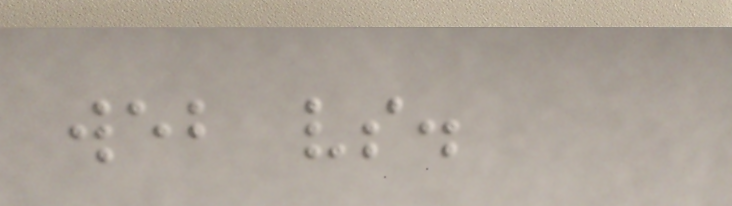web vs.
